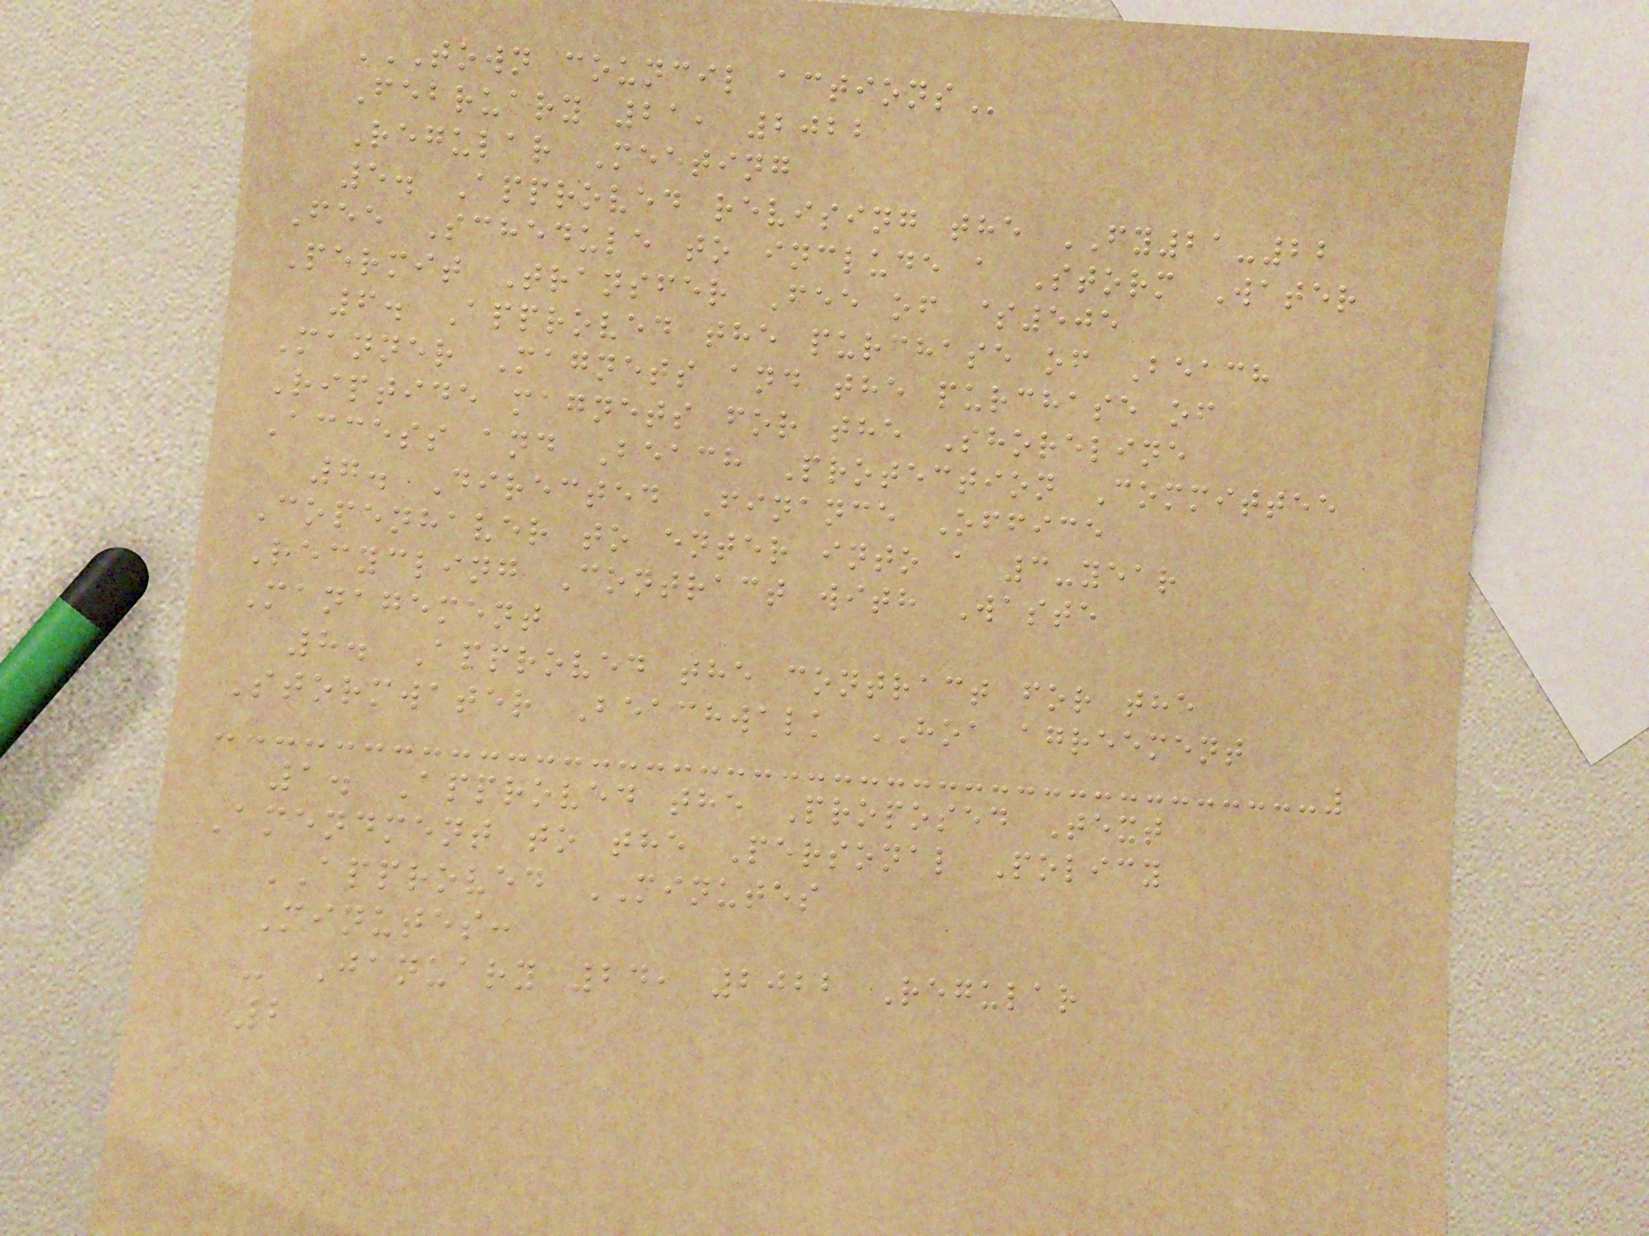TOWN COUNCIL ACTIONS
February 21, 2022
Regular Meeting
5. Approved revising the FY21-22
Fee Schedule to include a Storm Water
Permit Transfer Fee of $505
6. Approved the purchase of Beach
Manner Magnets and the purchase of
Riptide magnets for the Shoreline
Access and Beach Protection Committee
7. Directed Finance Office
Copenhaver to enter into a 3-year
Recycling Contract with Waste
Management
8. Approved the contract for the
Stormwater Beachwalk HOA agreement
1. Approved the Proposed Text
Amendment to the Personal Policy
APPROVED MINUTES
Minutes:
- January 24, 2022 Regular
2
